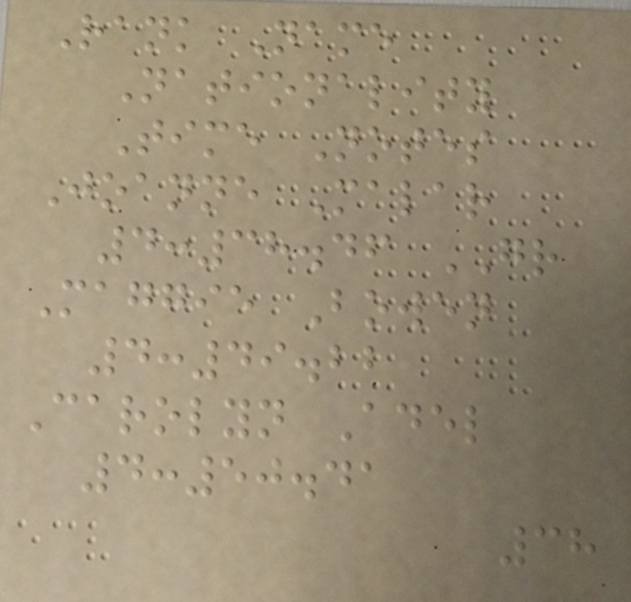Rank Name
Nationality
Time Notes
Joanne Malar
4:38.46 GR
Maggie Bowen
4:49.22
Carolyn Adel
4:50.41
38
